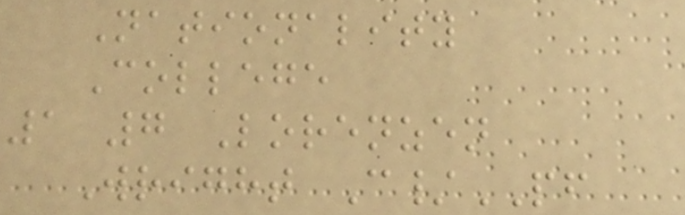Nationality
College
1 7 Lorenzen
Wright C/PF
